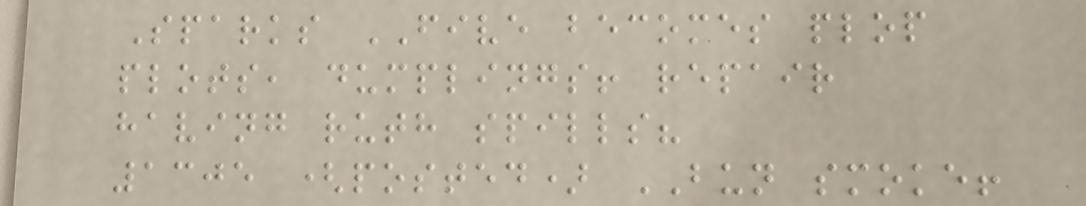Sparks FIVE becomes plop
plots, dumplings! repair
having ruth spills?
1305 (posted) BUN smoke!
